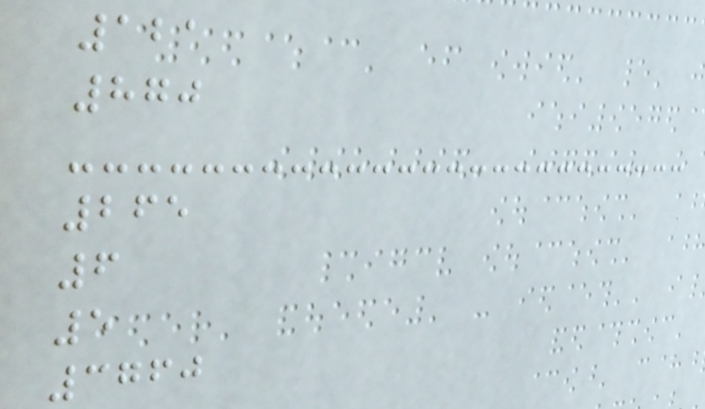121
870
265
6
5
3760
